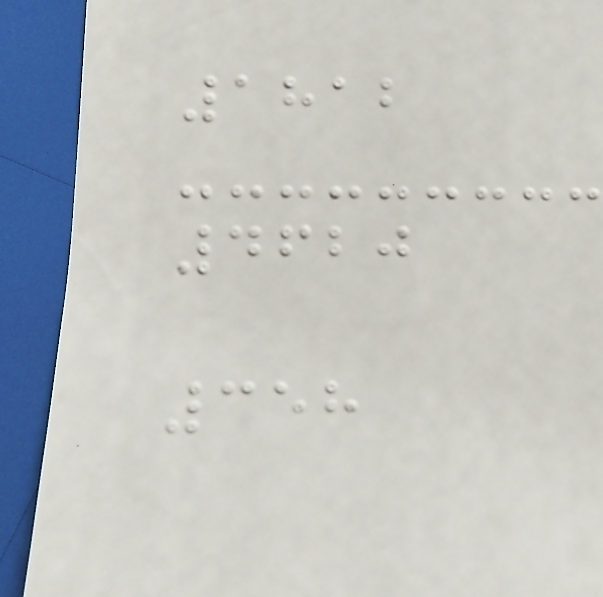1812
4620
358
